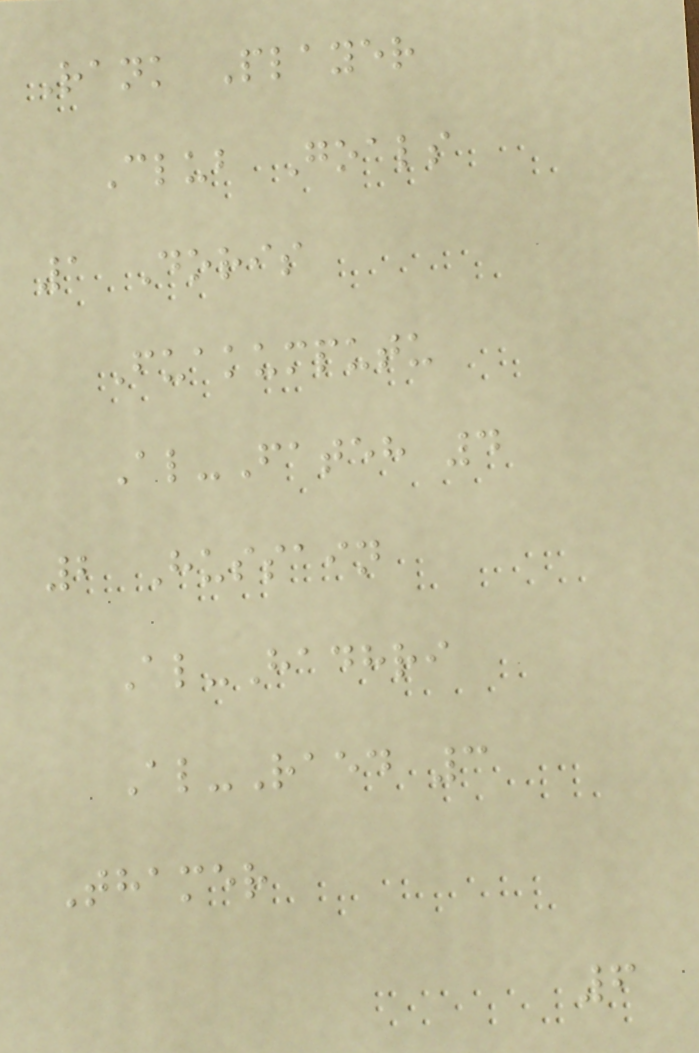Rank Player
Club Goals
1 Doris
Fuakumputu
Al-Fateh 4
2 Hussain
Al-Hadhri
Al-Raed 3
Thamer
6
